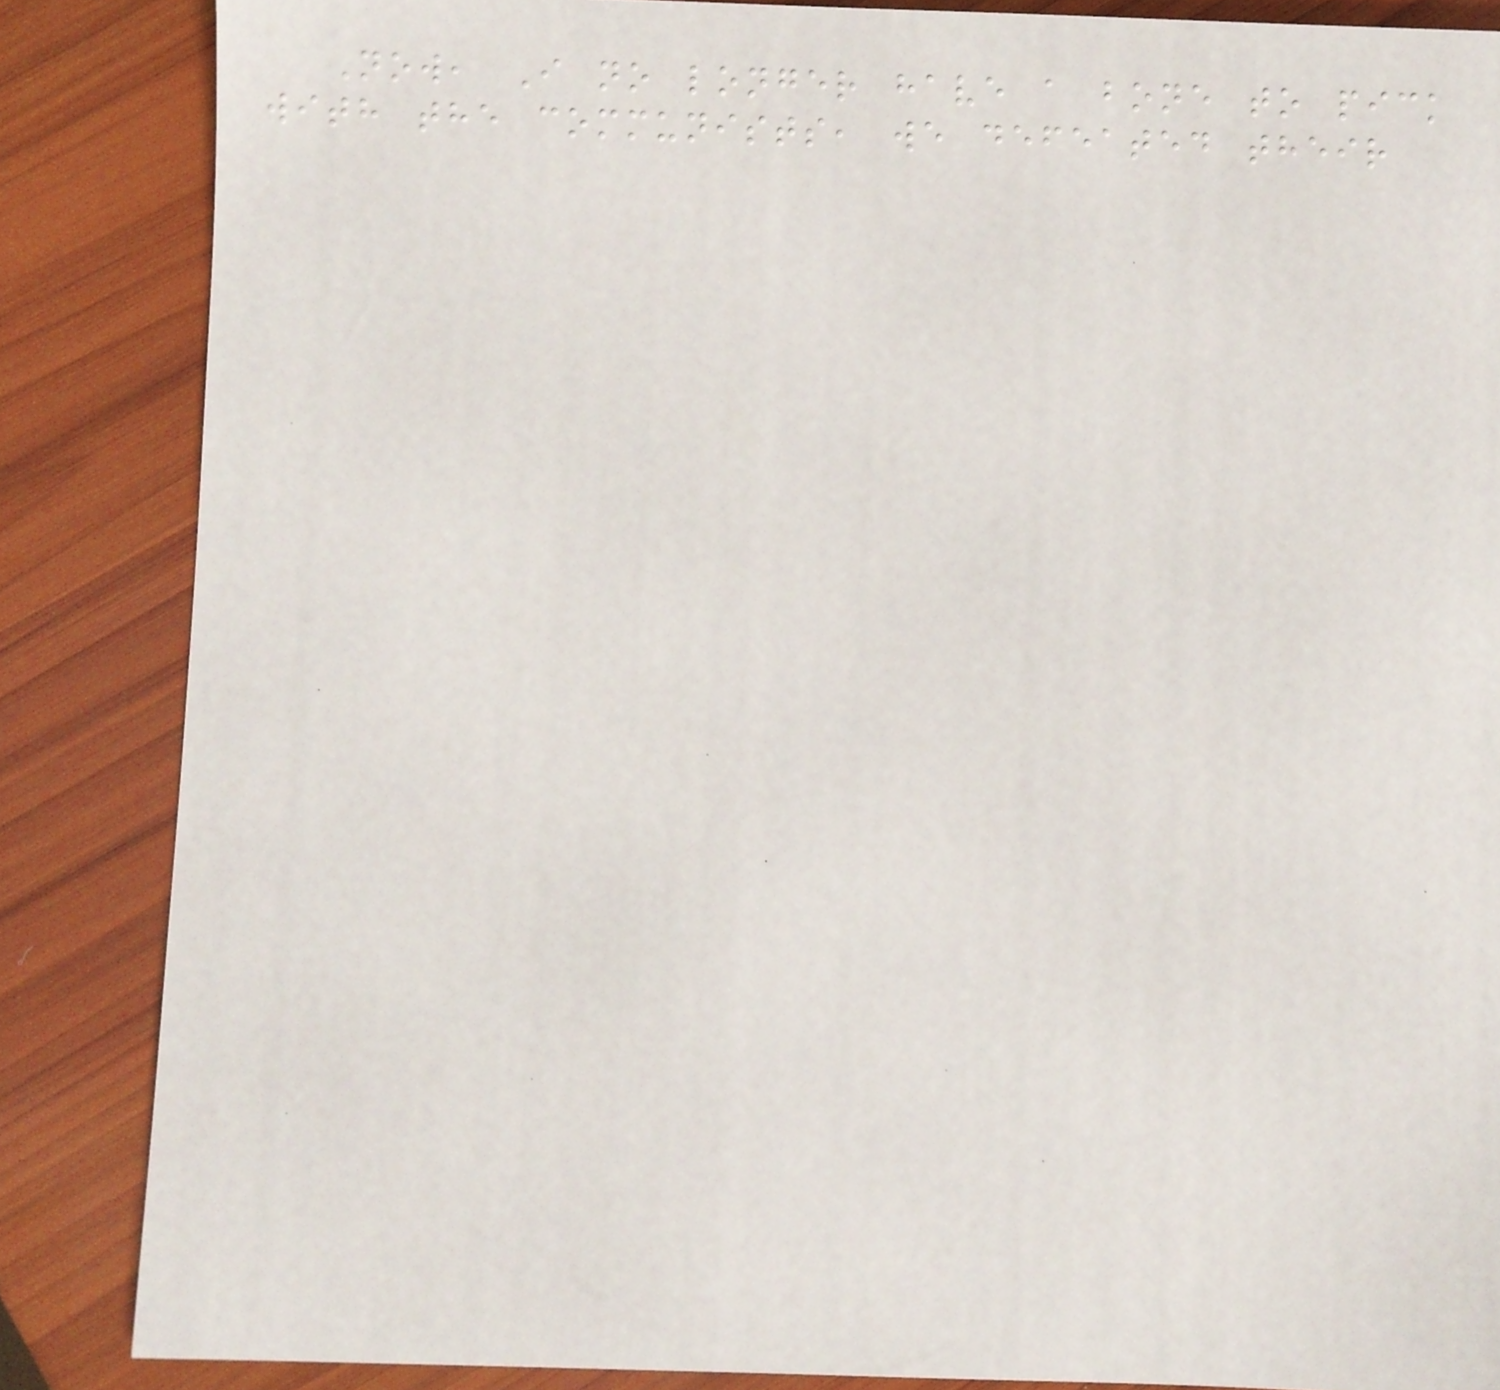Now, I no longer have a bone to pick
with the communists, we defeated their
